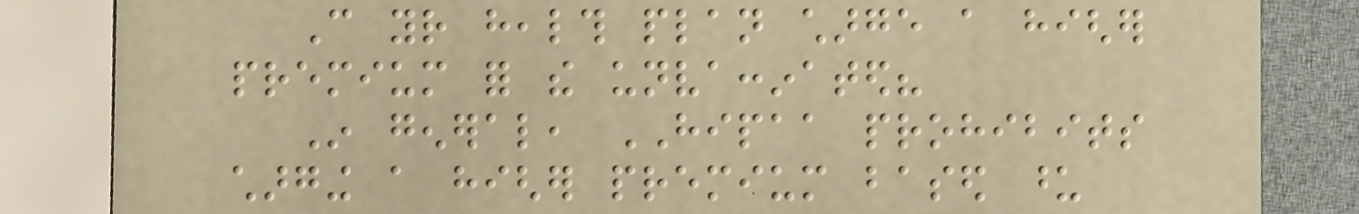Can your health plan charge a higher
premium for the unvaccinated?
In general, HIPAA prohibits
charging a higher premium based upon
